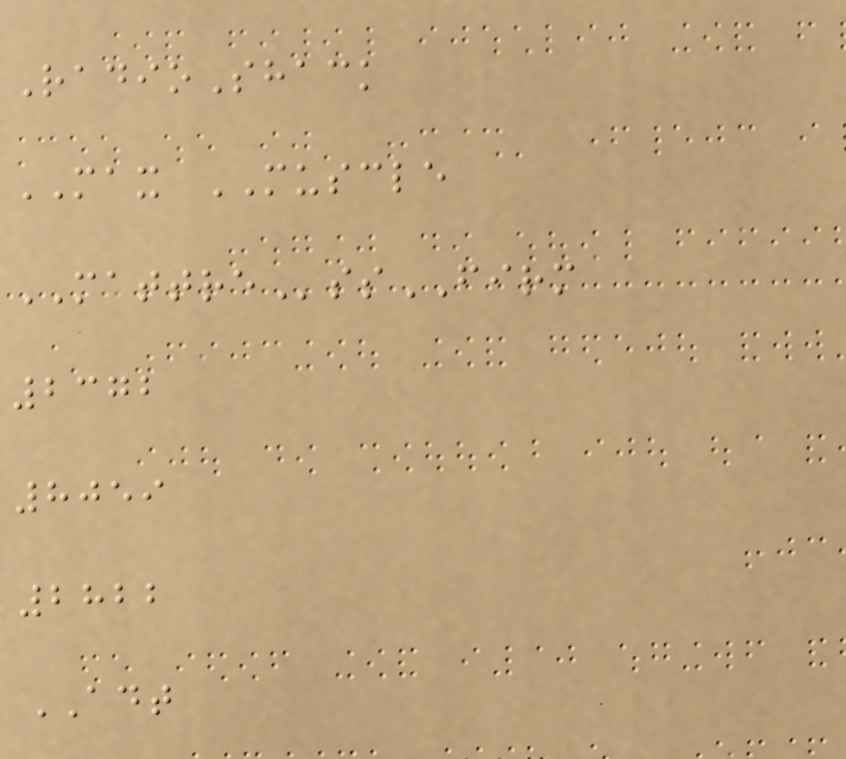RadioShack
MAX MUSCLE
MATTREssFIRM
2372
8059
2822
ADT
